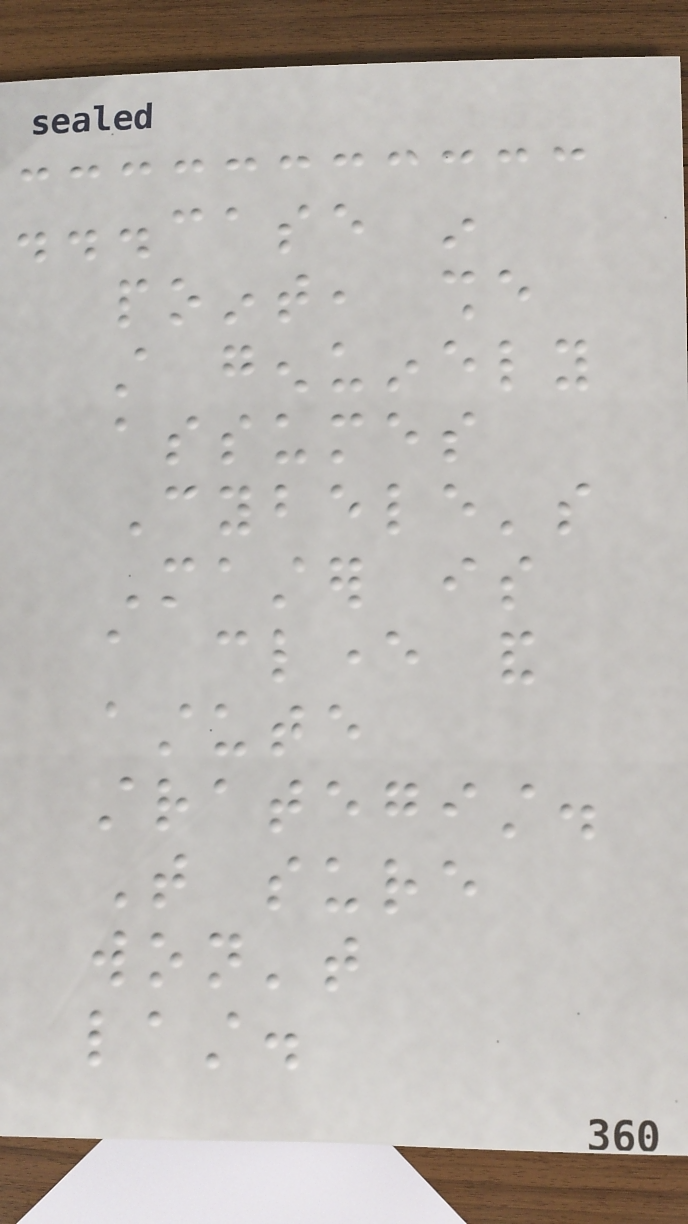...case in
point, she
still genuinely
assumes
Cybele's
Master is
a clever and
astute
strategist.
That sure
won't
last.
